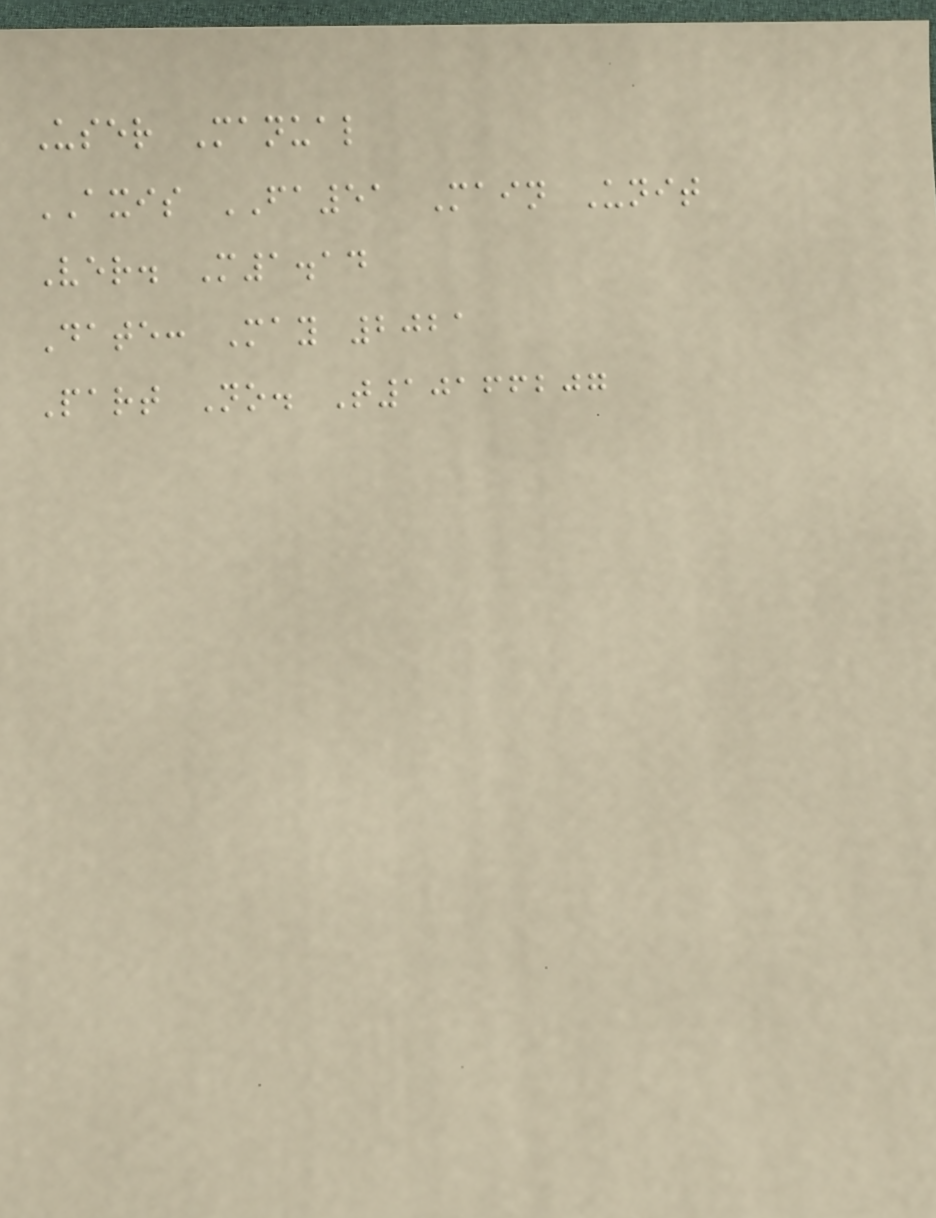User Manual
AXIS FA51 Main Unit
Ver. M1.14
Date: May 2021
Part No. T10166207
